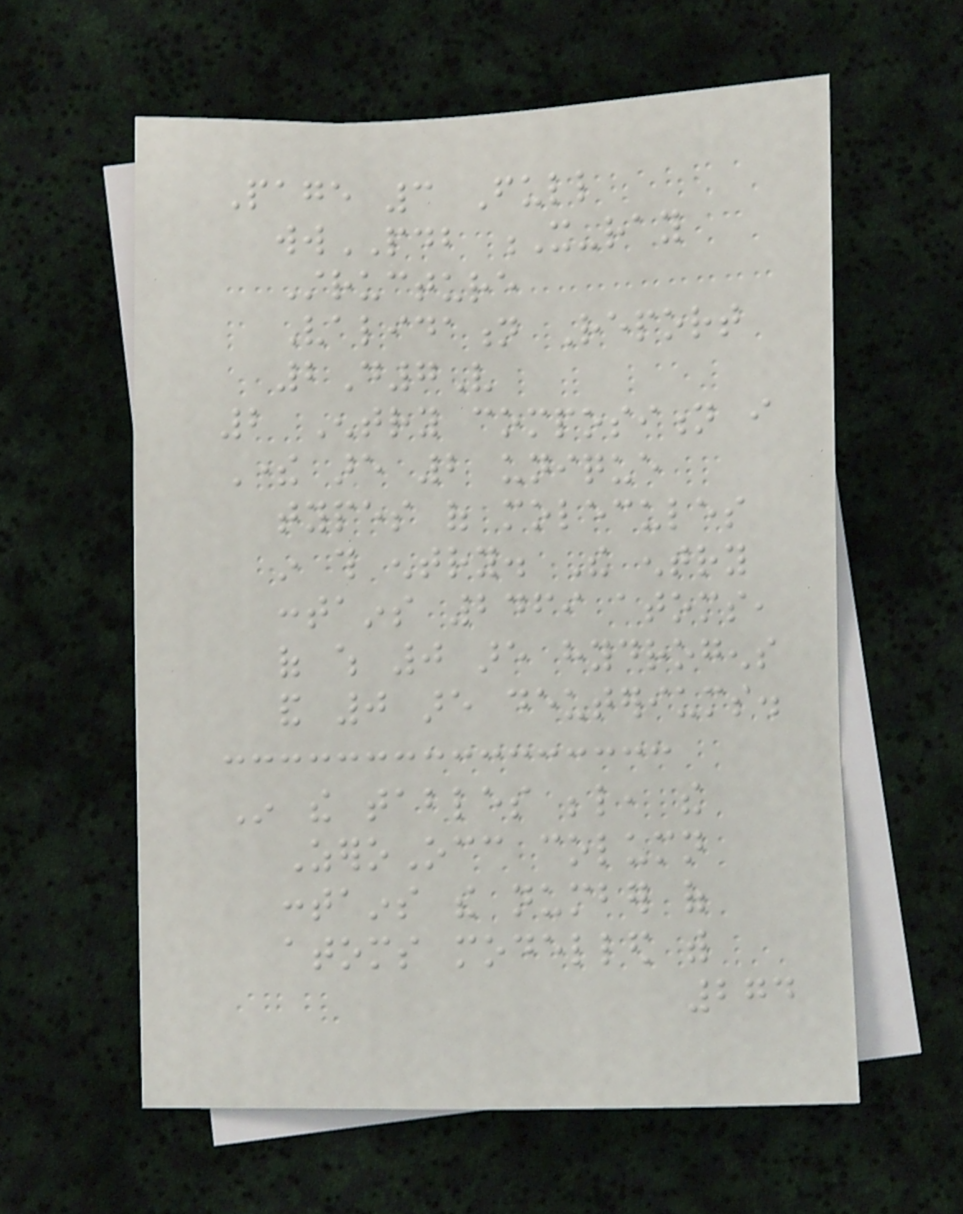Page 3 Full
wwPDB X-ray
Structure
Validation Report
2D7V
2 Entry composition i
There are 2 unique
types of molecules
in this entry. The entry
contains 2469 atoms,
of which 0 are hydrogens
and 0 are deuteriums.
In the tables below, the
ZeroOcc column
contains the number of
atoms modelled with
274
